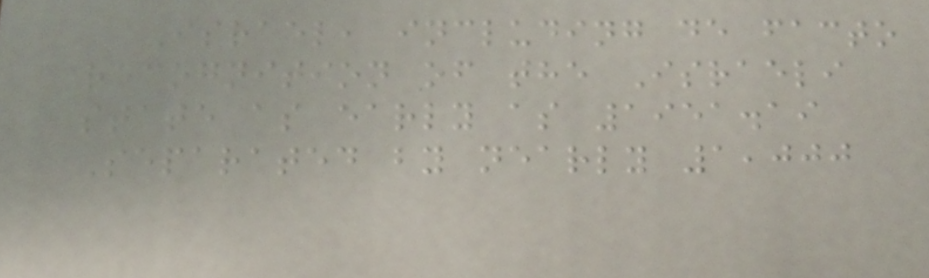Israel, including de facto
recognition of the Israeli
state as early as 1951.19
Separated by nearly 1,000
